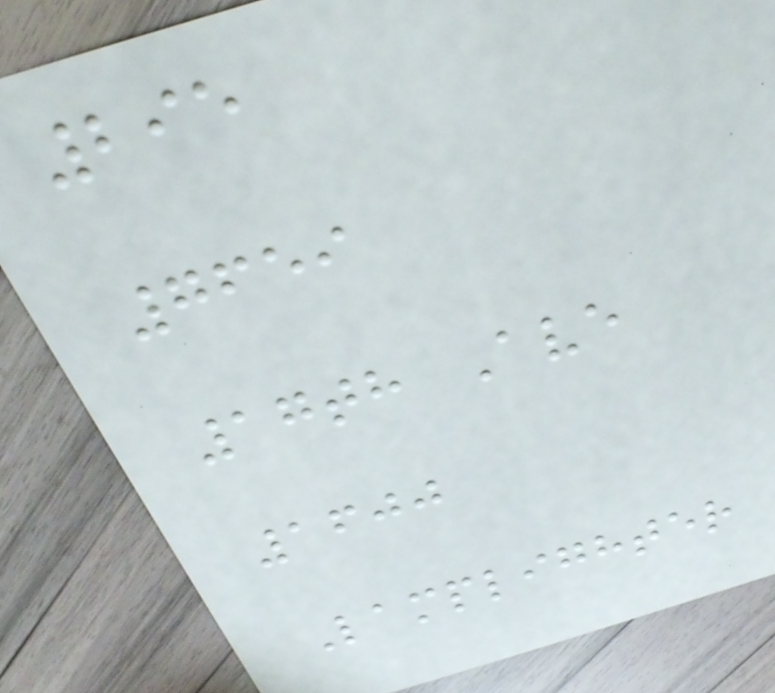295
7659
17th Ave
1600
Lamplighter
